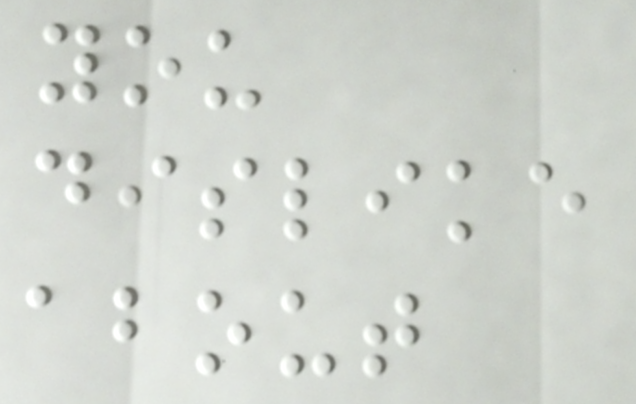you
dislike
about
